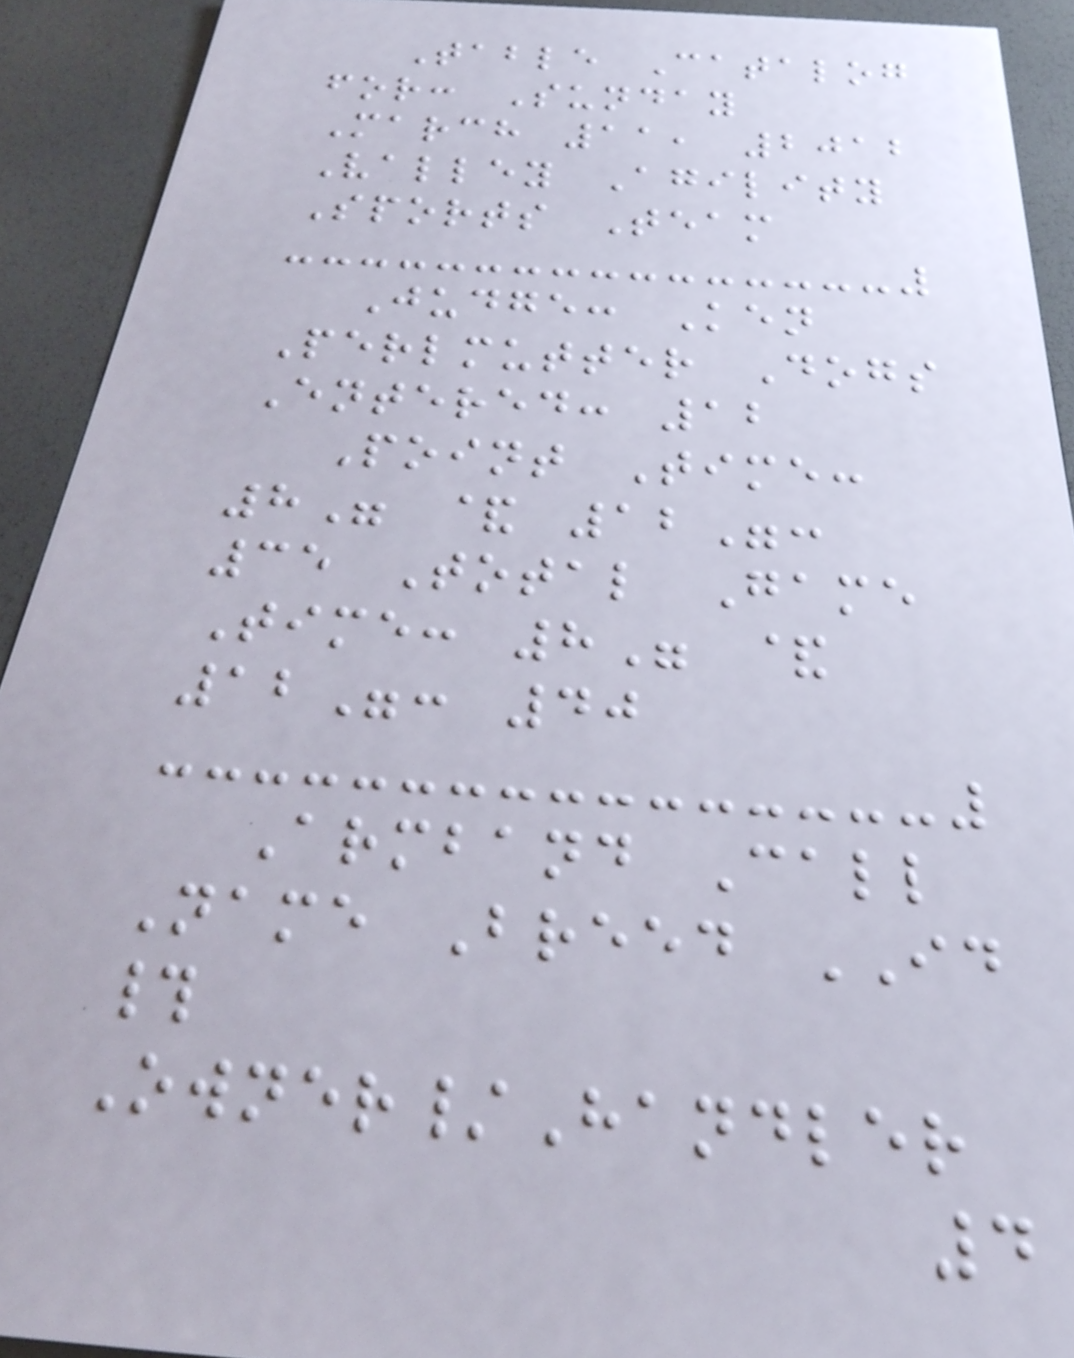Table Catalog
for: Sunday
March 11, 2012
Valley Agility
Sports Team
Judge: Ken
Perlmutter Dogs
Entered: 12
Point Time:
8" & 12":
35 Total Game
Time: 8" &
12": 40
Armband Call
Name Breed ID
#
Owner/Handler
4
